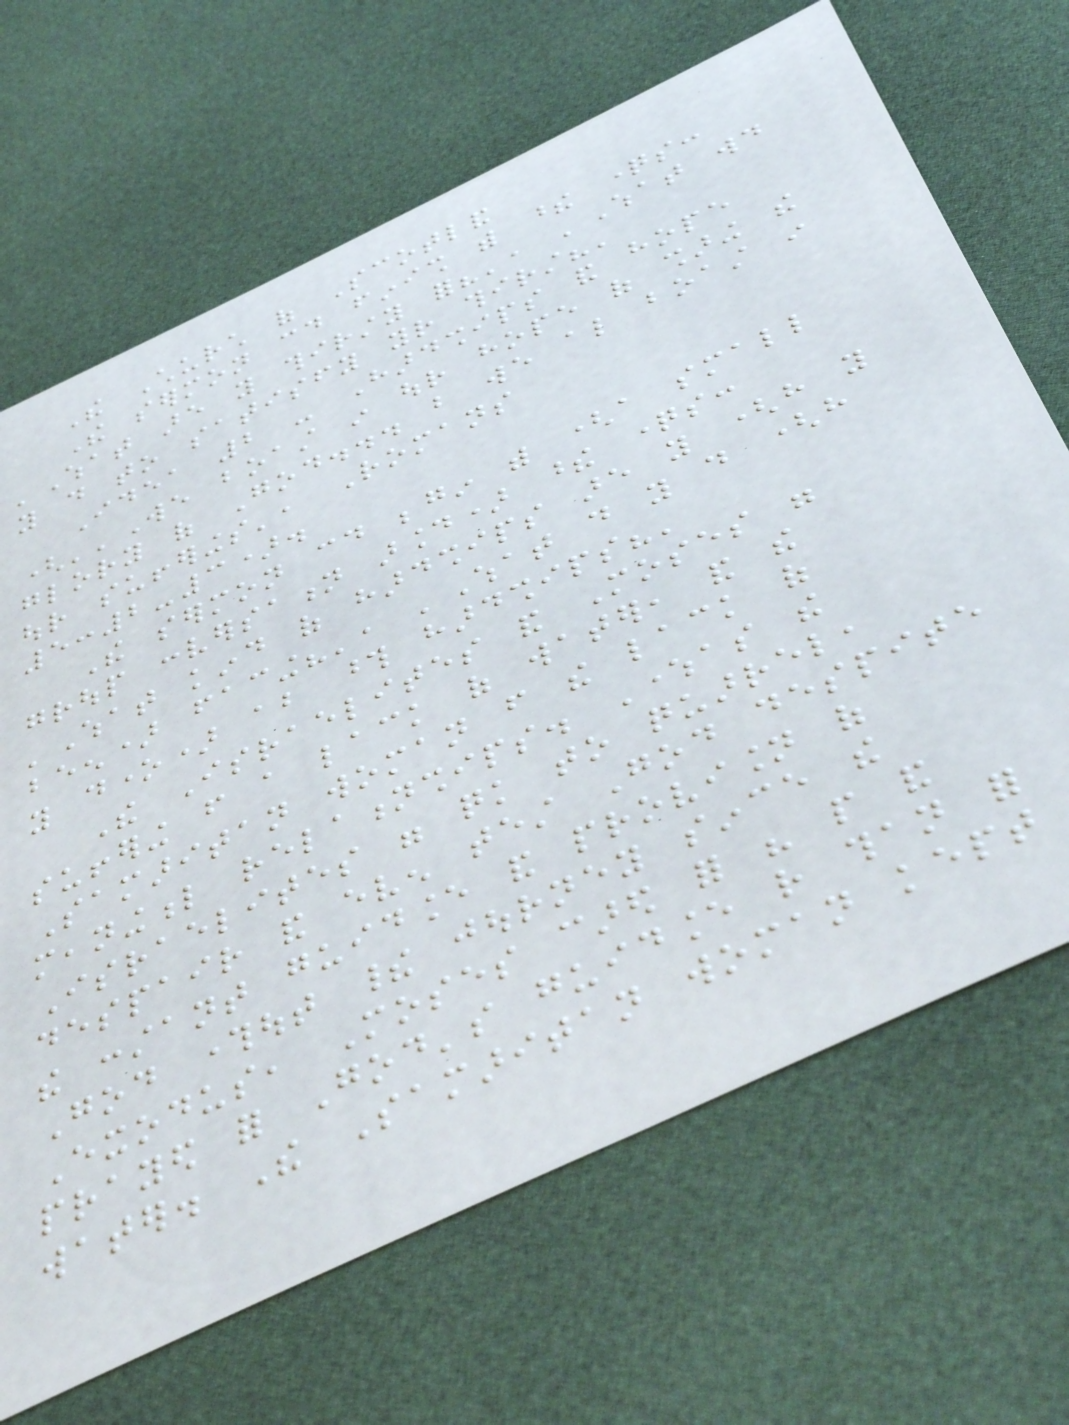The Church of Scotland
The sermon could finish with these questions:
'What are you thirsty for?', 'What would
you do to satisfy your thirst?'
Idea 2 - Hardships and hope
(''We boast in our hope of sharing the
glory of God... but we also boast in
our sufferings', Romans
5:2-3).
The sermon could begin with (a small
group conversation around) these questions:
'What kind of hardships are you (have you
been) facing?', 'What do you do (have
you done) about those hardships?'
The Israelites and Moses were
suffering from a lack of water, and the
Samaritan woman from the lack of
meaningful relationships. Whereas the
Israelites were quick to quarrel,
despair and even test God despite
the constant guidance and provision of
God throughout their journey since the
Exodus, Moses cared for his people and
prayed for God's guidance rather than for
water. The Samaritan woman kept
